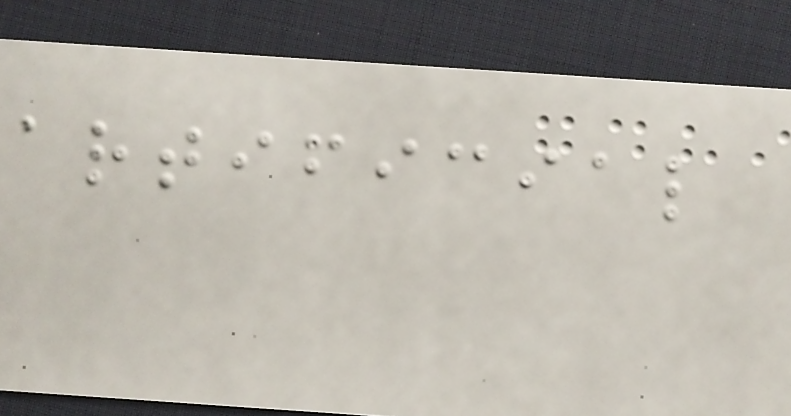artificial
